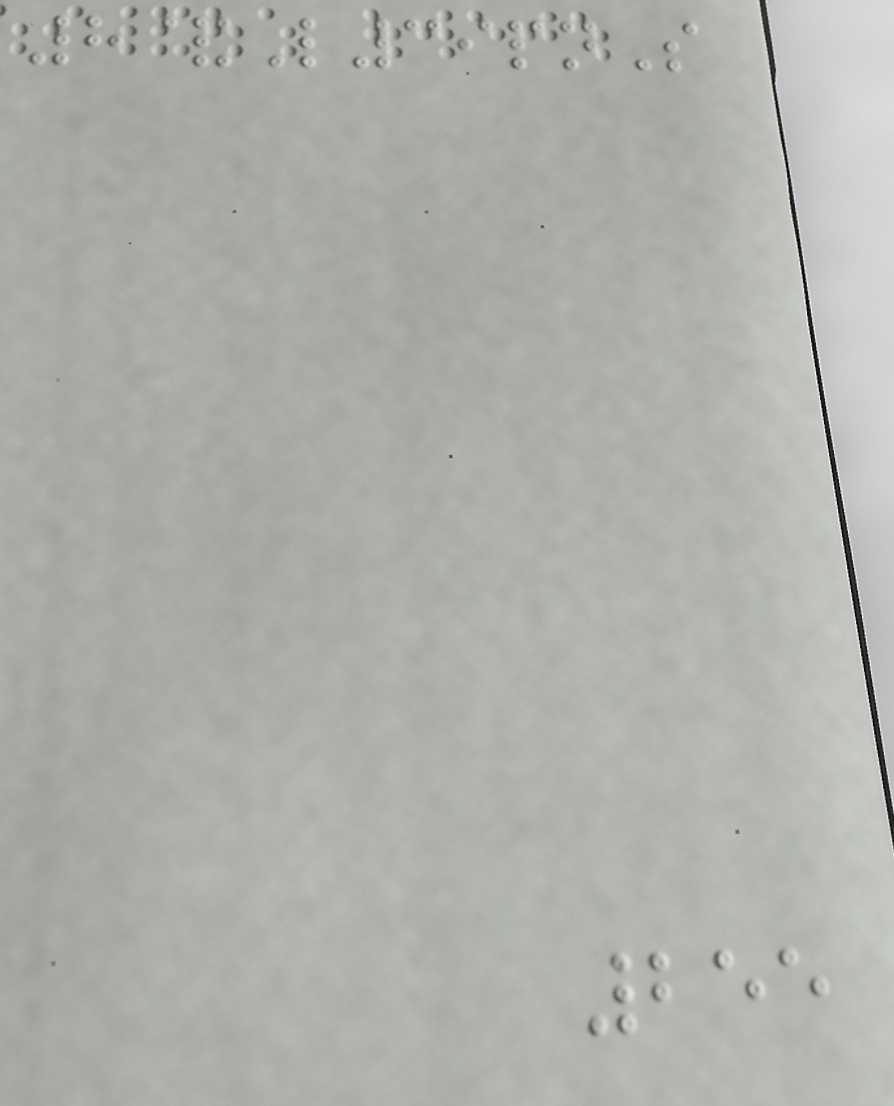8&L39pnS
255
